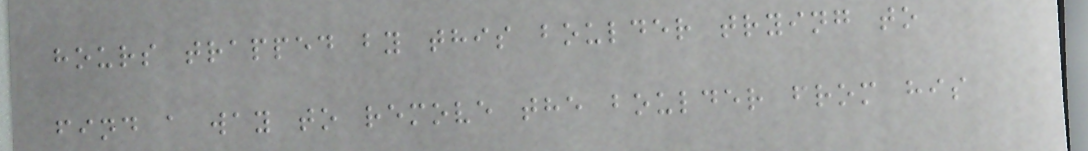hours trapped by this boulder trying to
find a way to remove the boulder from his
